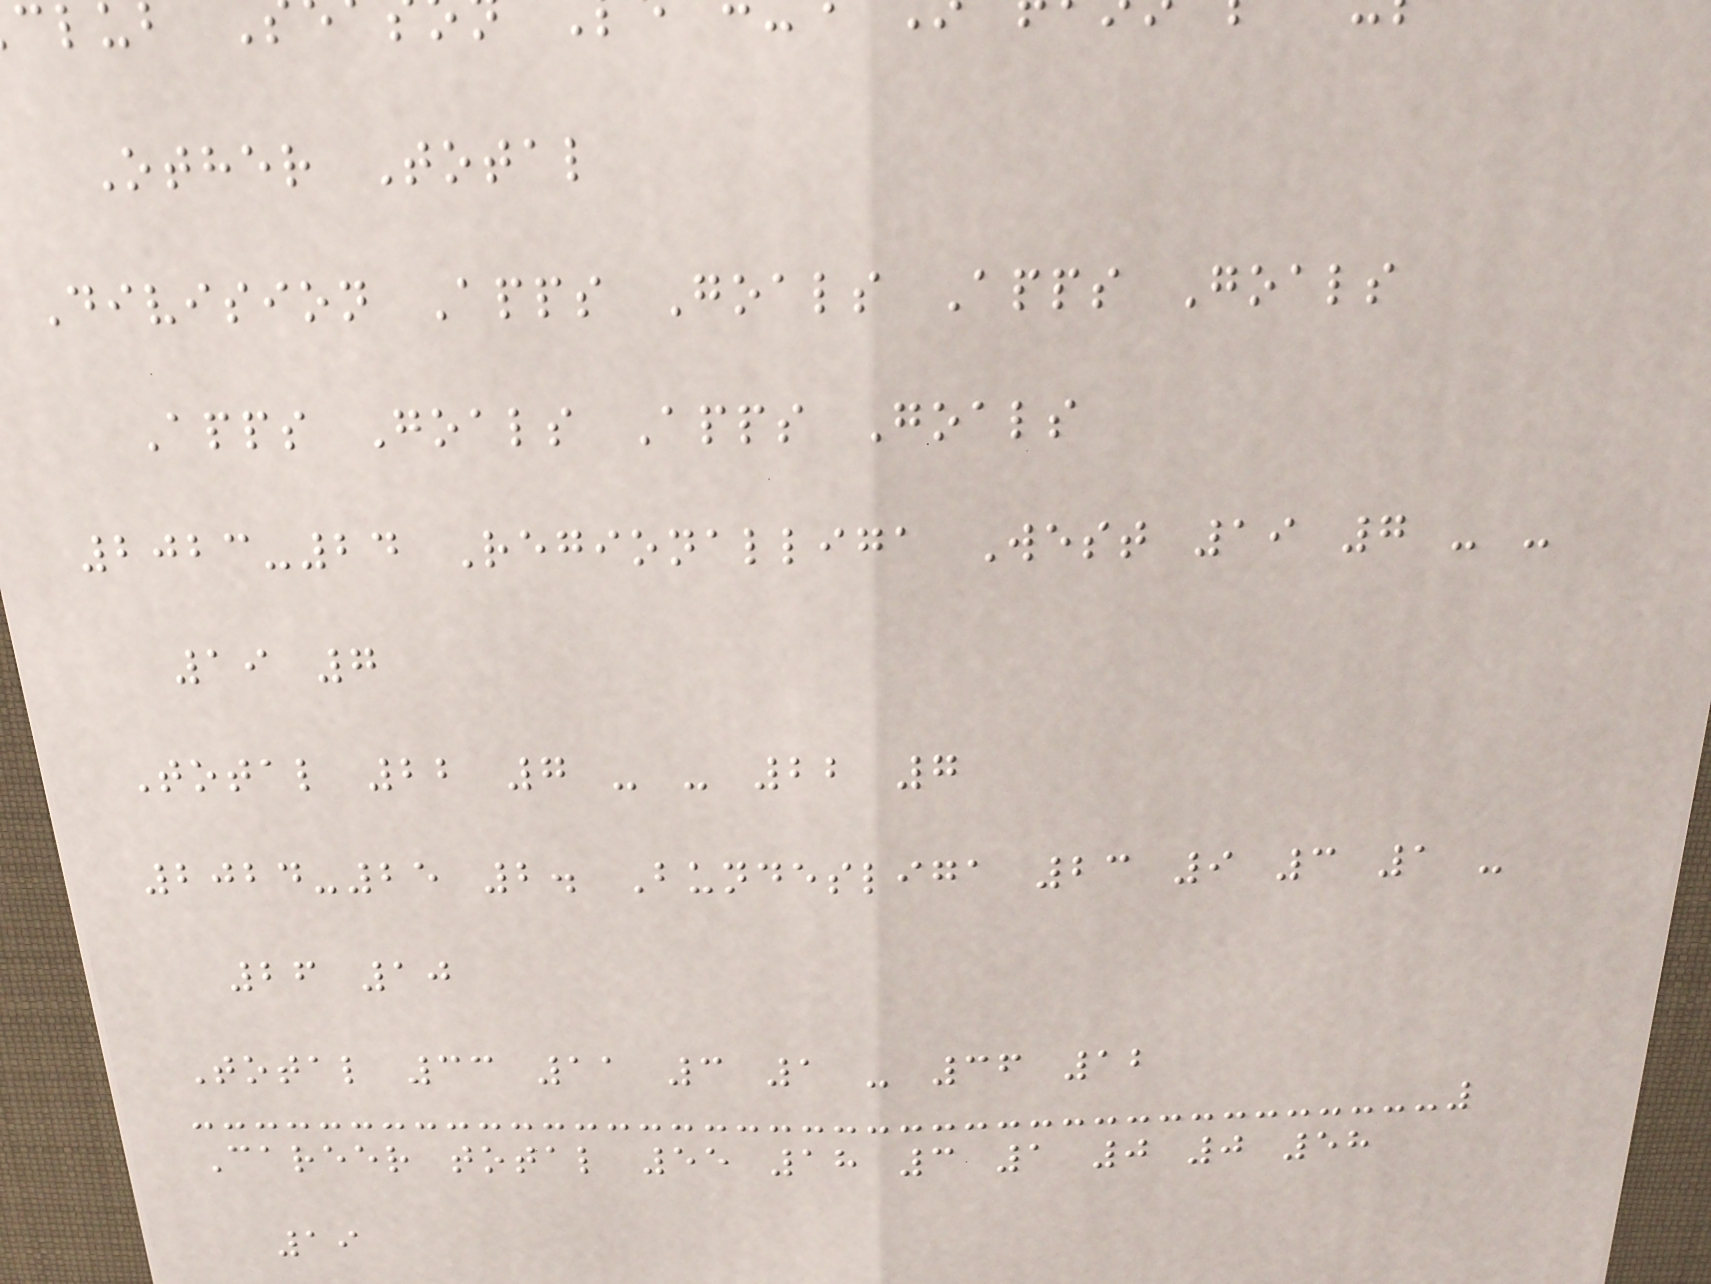Other Total
Division Apps Goals Apps Goals
Apps Goals Apps Goals
2023-24 Regionalliga West 19 7 - -
19 7
Total 22 7 - - 22 7
2024-25 2. Bundesliga 23 9 3 1 -
26 10
Total 33 11 3 1 - 36 12
Career total 55 18 3 1 0 0 58
19
